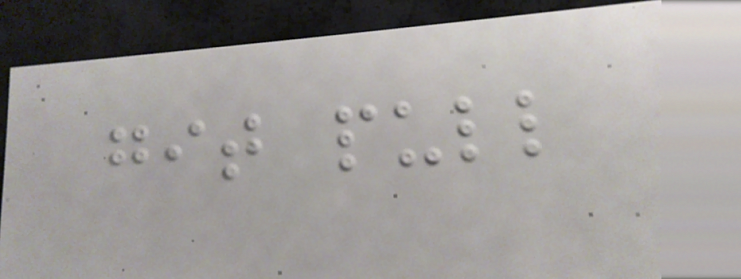git pull
